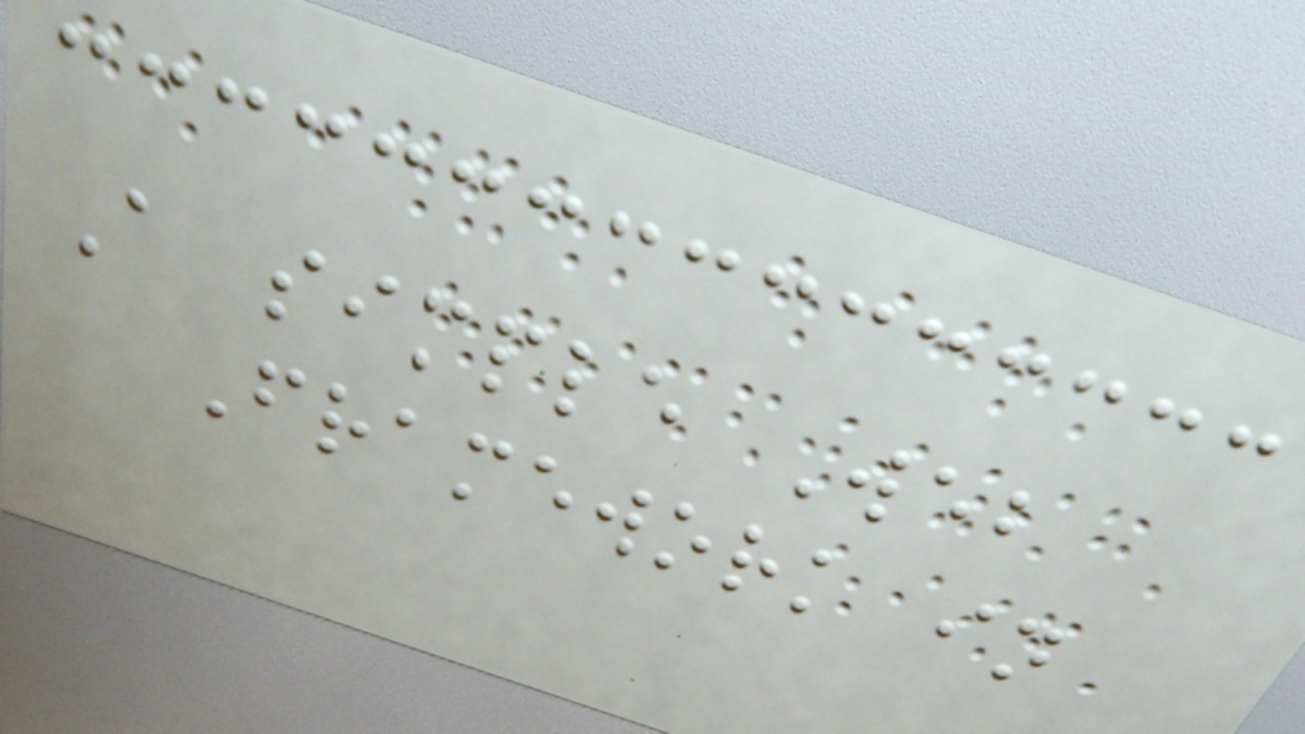A simple Web
Framework in
